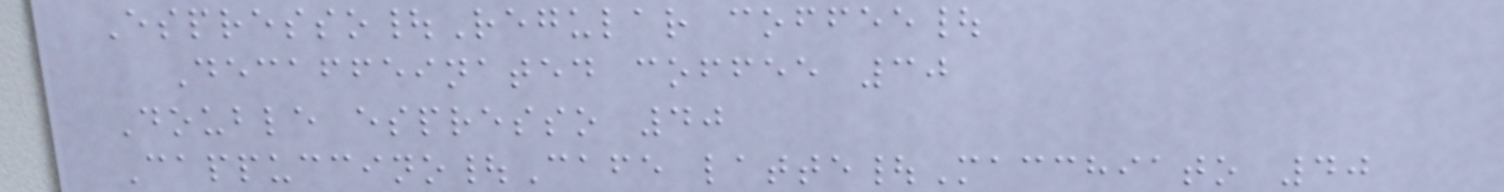Espresso|Regular coffee|
Decaffeinated coffee 30
Double espresso 40
Cappuccino|Cafe latte|Macchiato 40
